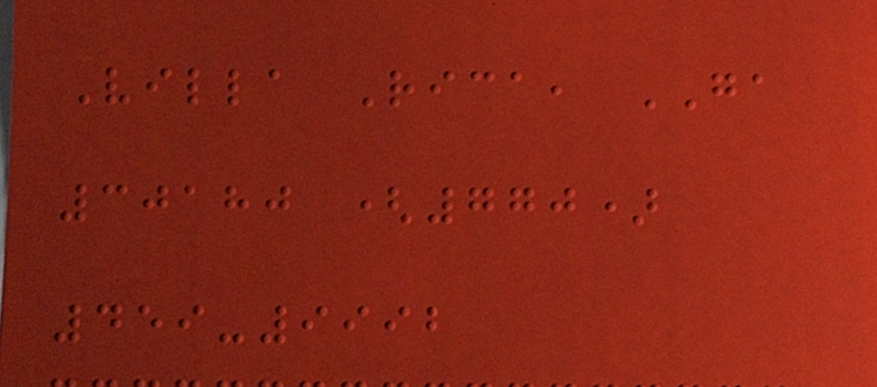Villa Rica, GA
30180 (770)
459-9992
